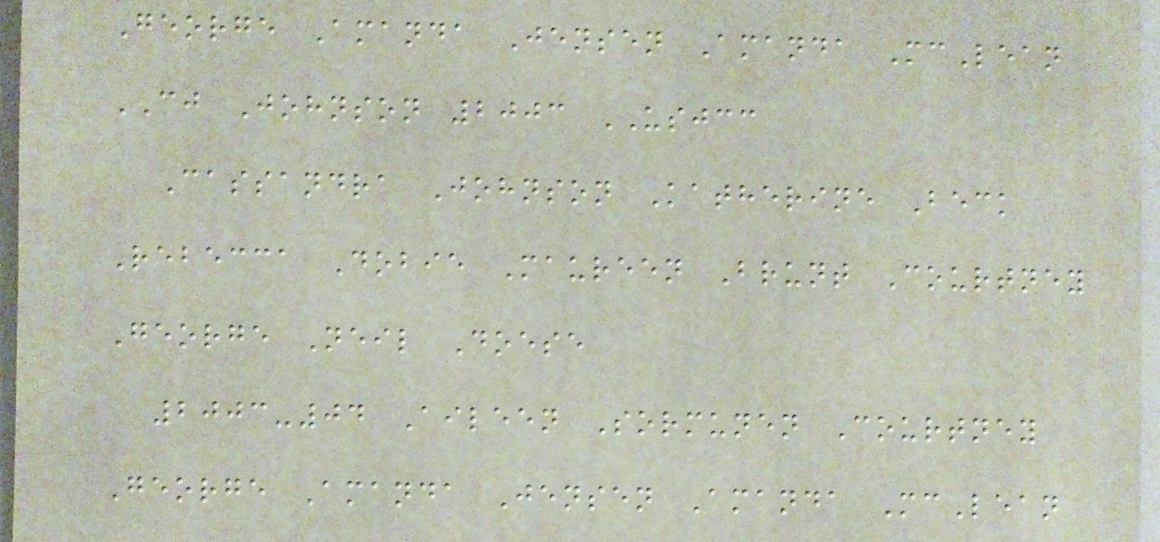George Amanda Jensen Amanda McLean
CJ Johnson 2003 USJCC
Cassandra Johnson Katherine Beck
Rebecca Dobie Maureen Brunt Courtney
George Neil Doese
2003-04 Aileen Sormunen Courtney
George Amanda Jensen Amanda McLean
